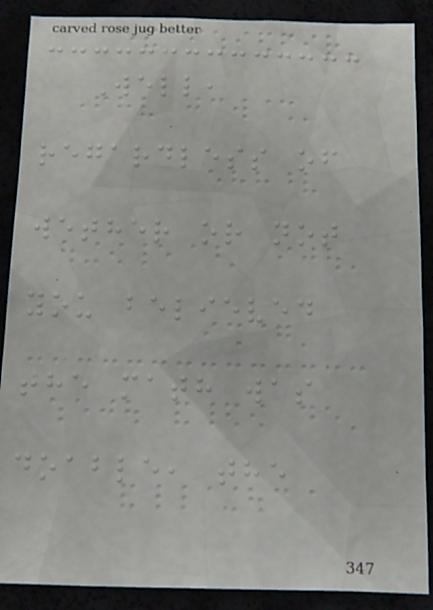Well,
regardless of
wether or not
you believed
the math was
doable, the
